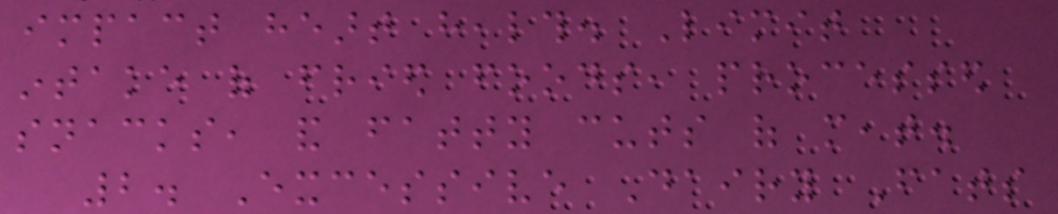impact heart health. Limit
intake of fried foods, processed
snacks, and fatty cuts of meat.
2. Excessive Dairy Fats
